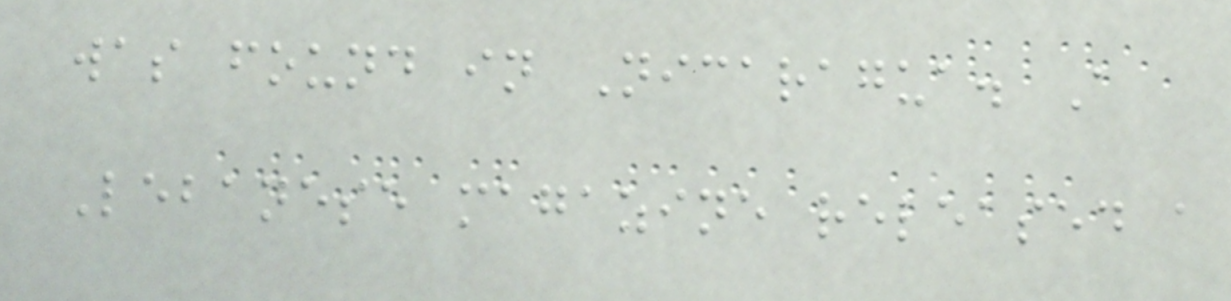was found in Nicaragua. A
Lebanese magazine released a
